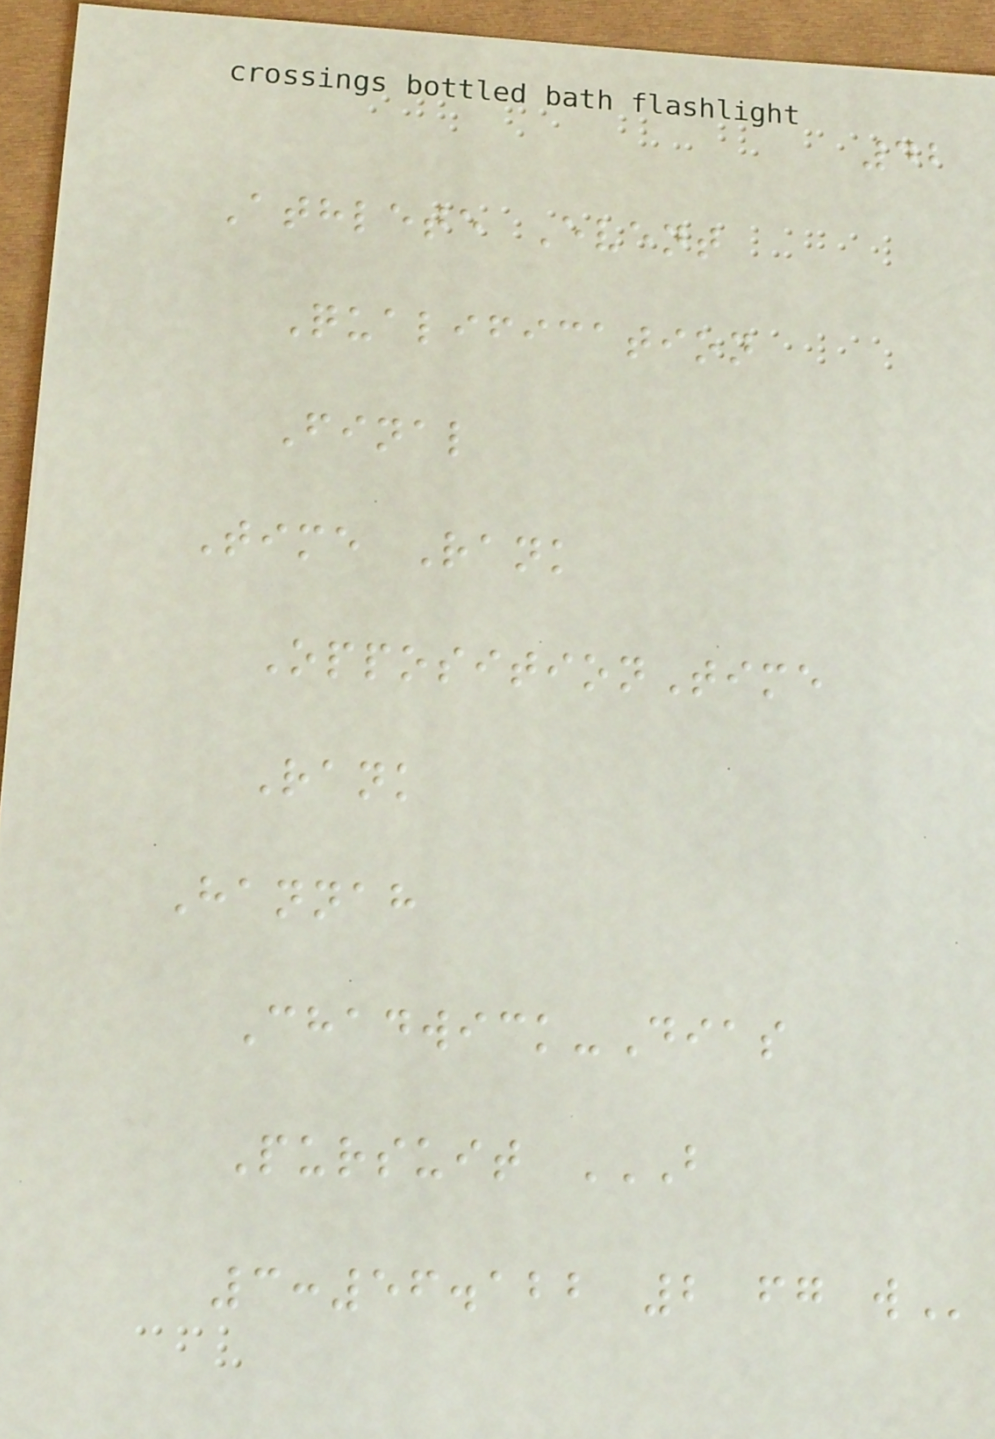42
Athlete Event
Qualification
Final
Time Rank
OppositionTime
Rank
Hannah
Chadwick-Dias
Pursuit B
3:56.122 2 FG W
